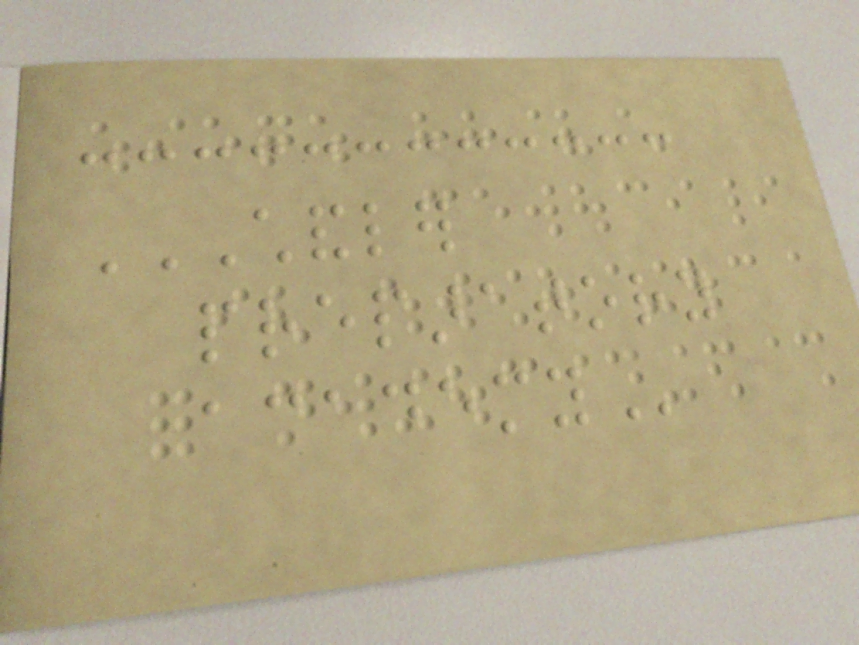CHANDLER
PREPARATORY
ACADEMY
